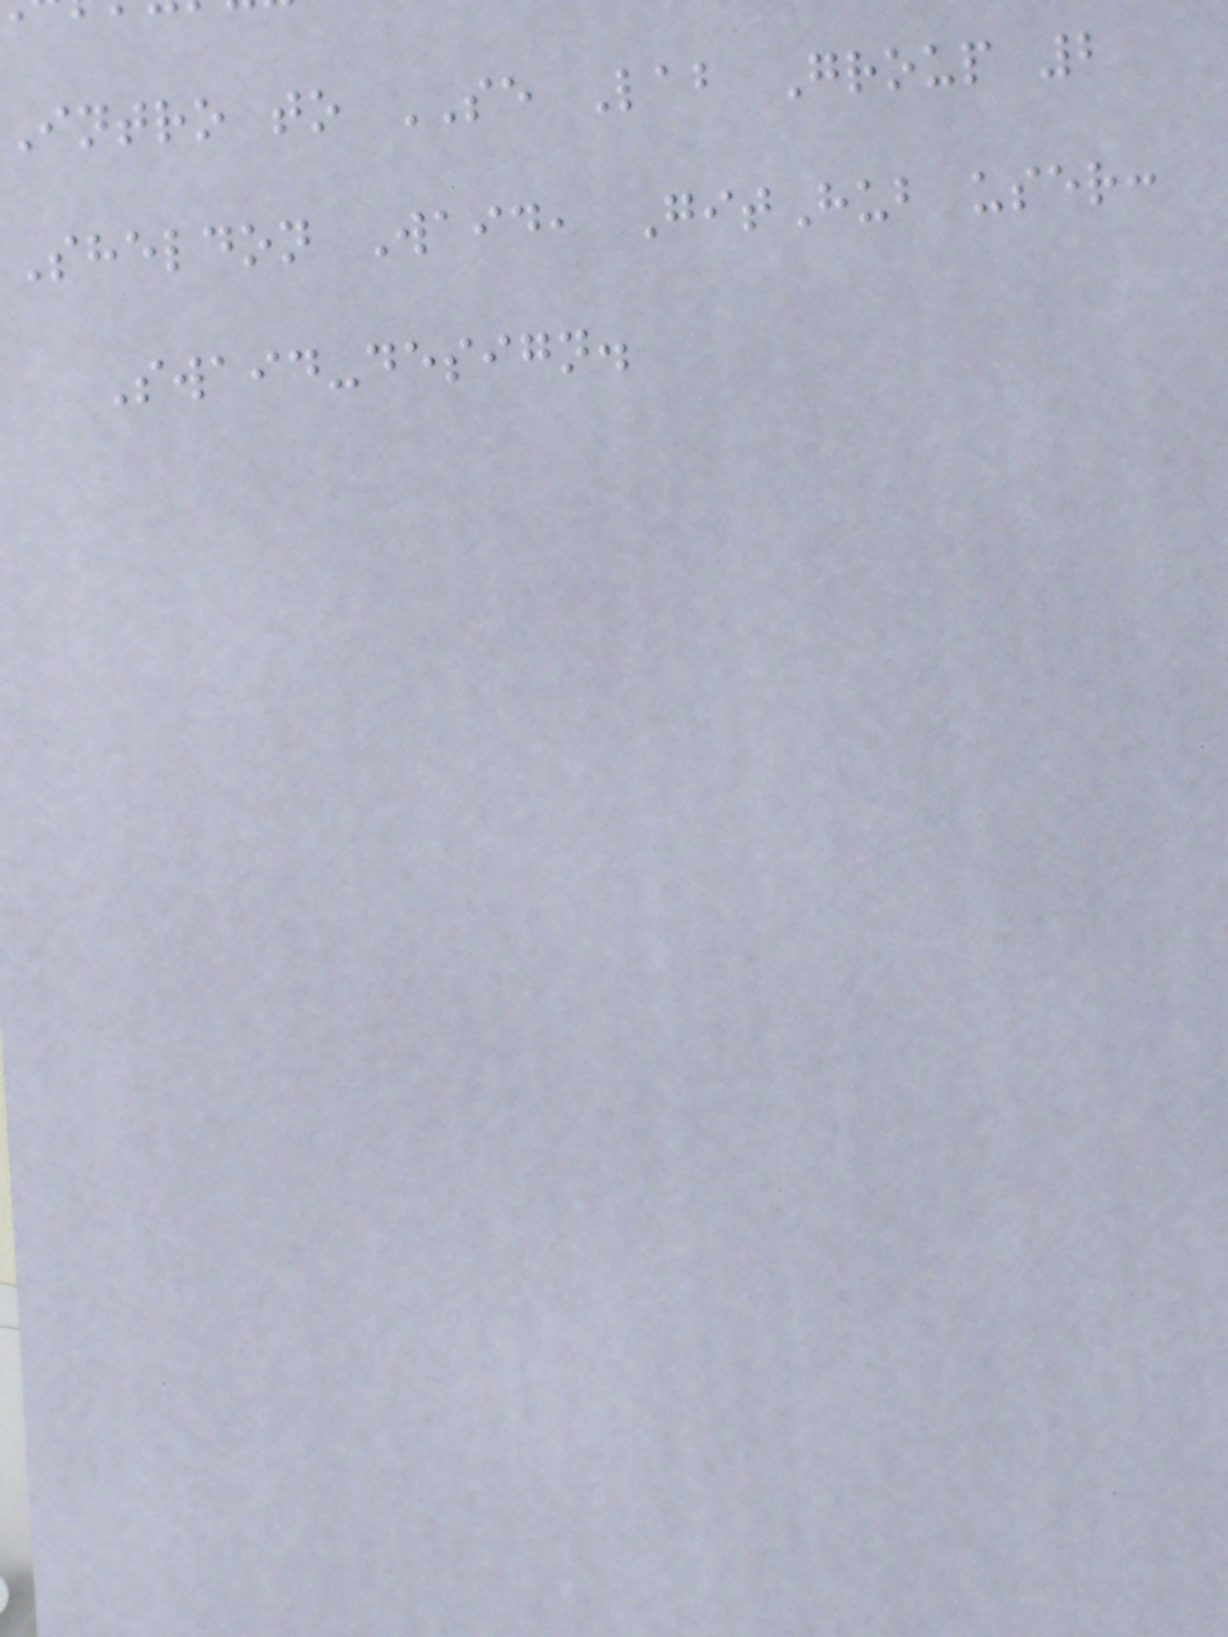intro to SE Lab Group 2
Sheldon Waid, GitHub user:
Swaid-design.
